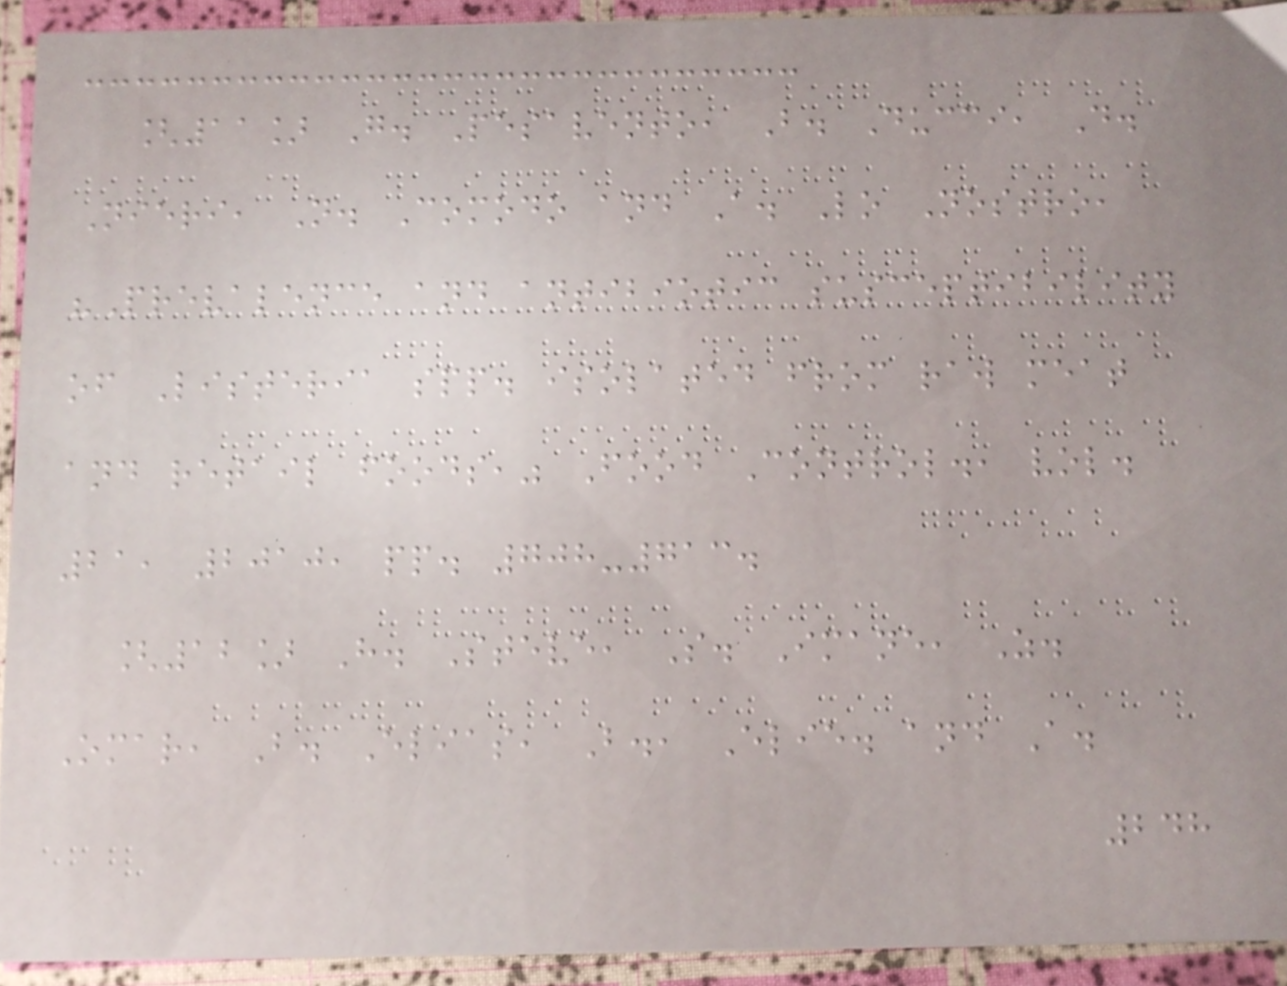[11] G. Pesavento, B. Ducci, D.
Nieri, N. Comodo and A. Lo Nostro,
"Prevalence and antibiotic susceptibility
of Listeria spp. isolated from raw meat
and retail foods," Food Control., vol.
21, 2010, pp. 708-713.
[12] H. Steve, S. Imane, Z.
Omar, B. Elias, B., Elie. and A.
248
